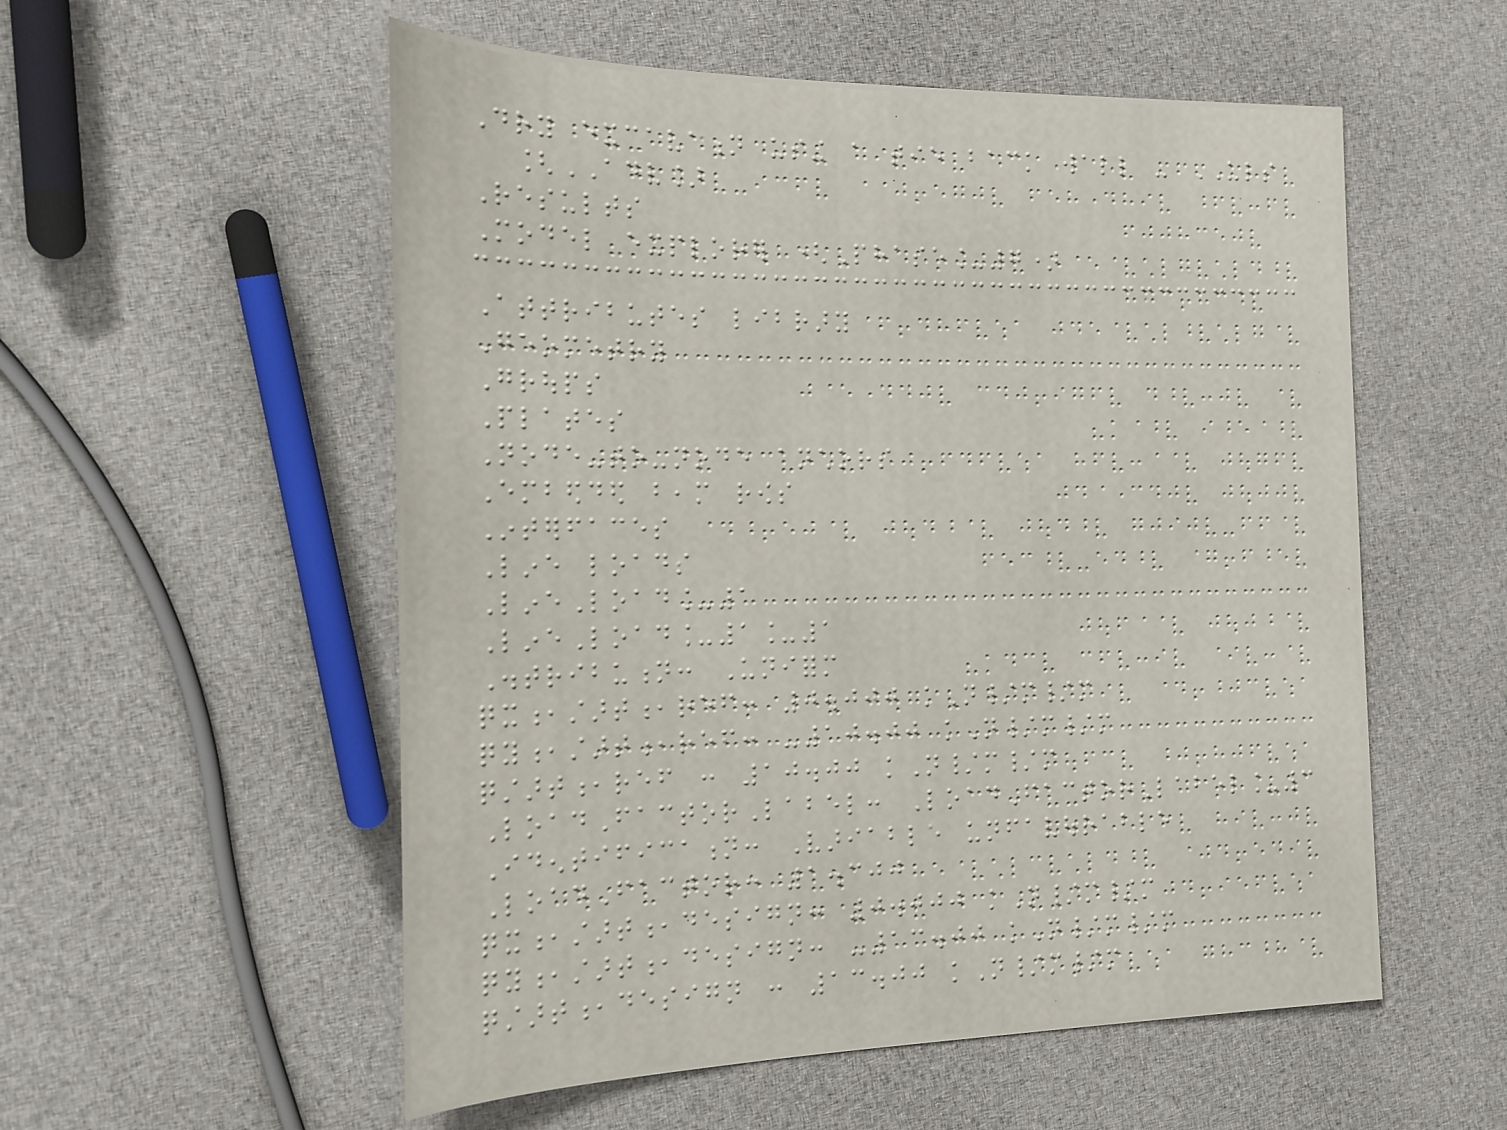Dry excavation using a tie back wall - ULS
[ADV]
Results
Model explorer (Phase_7)
Attributes library
Geometry
Groups
Plates
Node-to-node anchors
Embedded beam rows
Interfaces
Line loads
LineLoad_1
LineLoad_1_1
Distribution: Uniform
qx,start,ref: 0.000 kN/m/m
qy,start,ref: -10.00 kN/m/m
qstart,ref : 10.00 kN/m/m
LoadFactorLabel: LoadFactorLabel_3
Identification: Variable unfavourable
LoadFactor: 1.300
qx,start,design: 0.000 kN/m/m
qy,start,design: -13.00 kN/m/m
qstart,design : 13.00 kN/m/m
